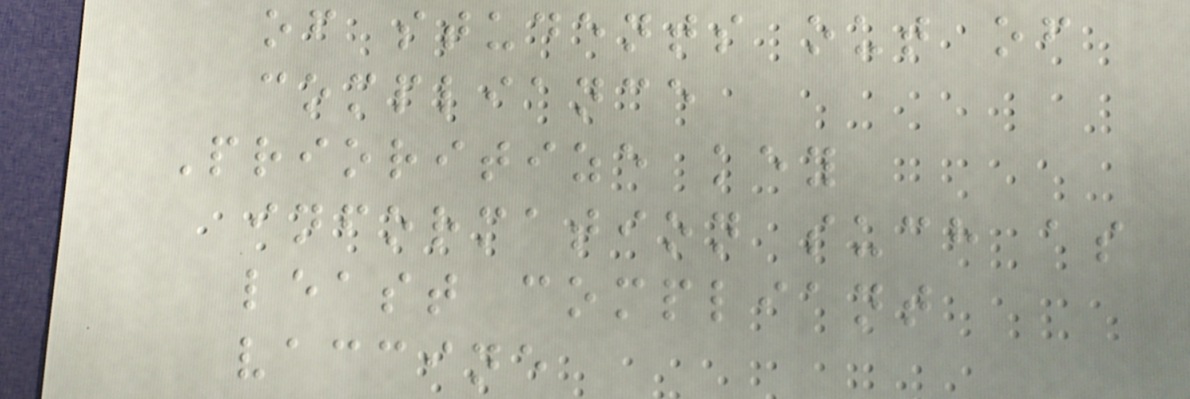of students out of
compliance
Prioritize key
information such as
least compliant
vaccine
